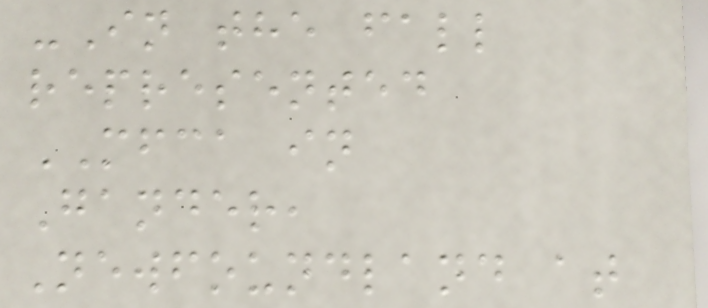-In the fall
represented
MFCA in
Gander,
Newfoundland at
